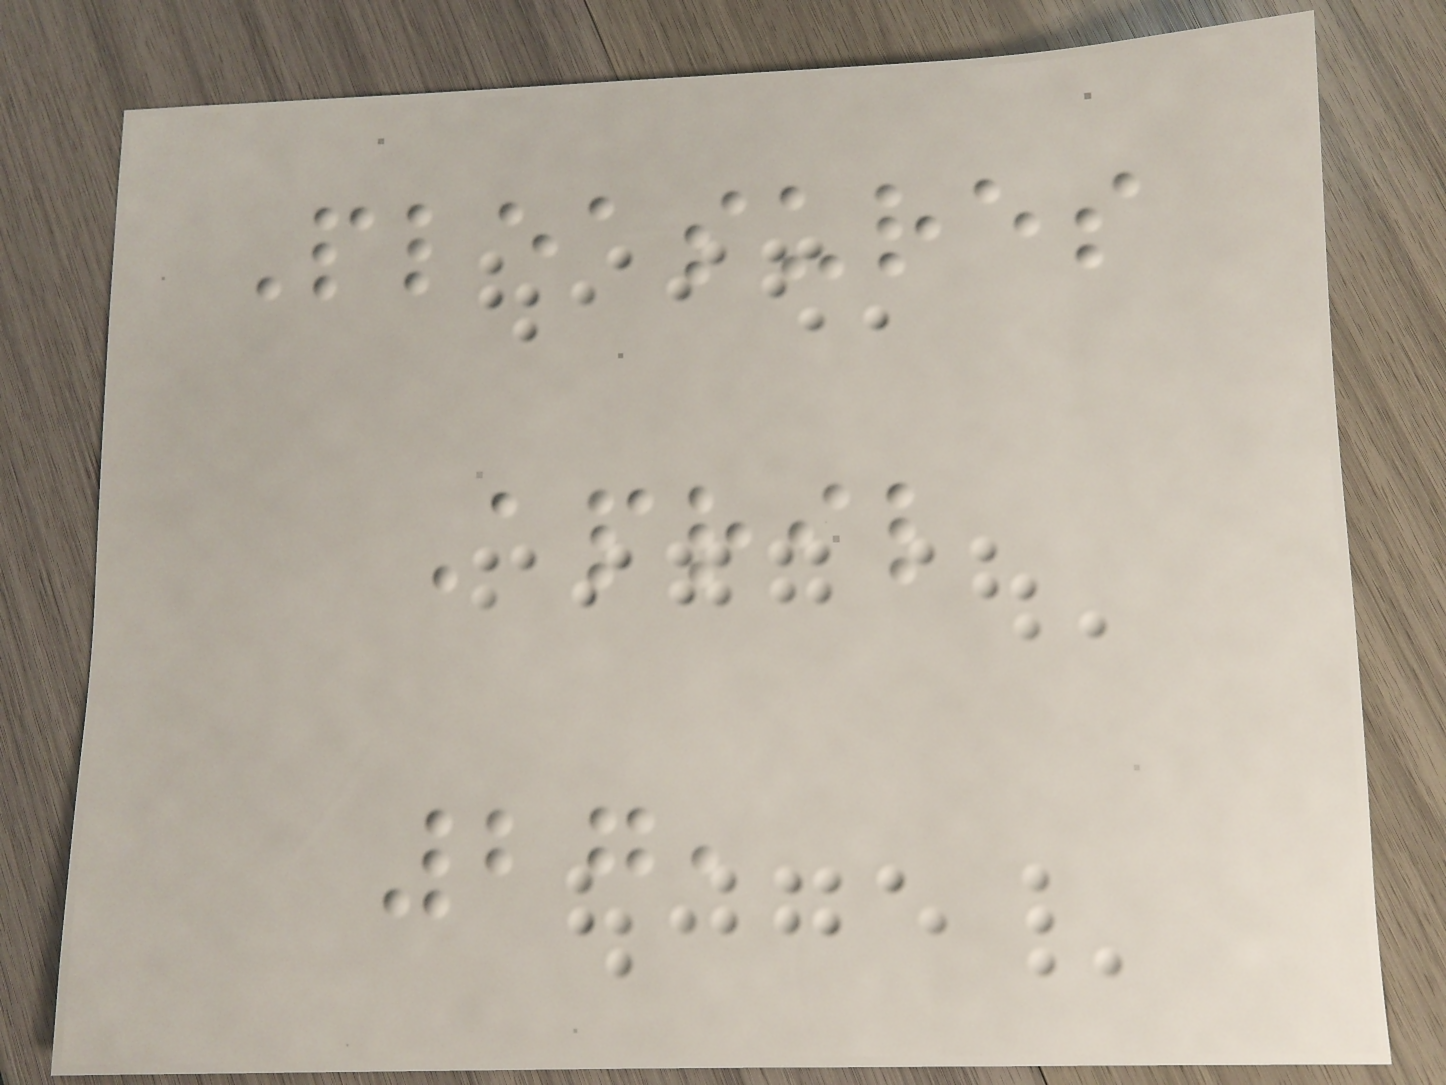Pleasures
April
27,
